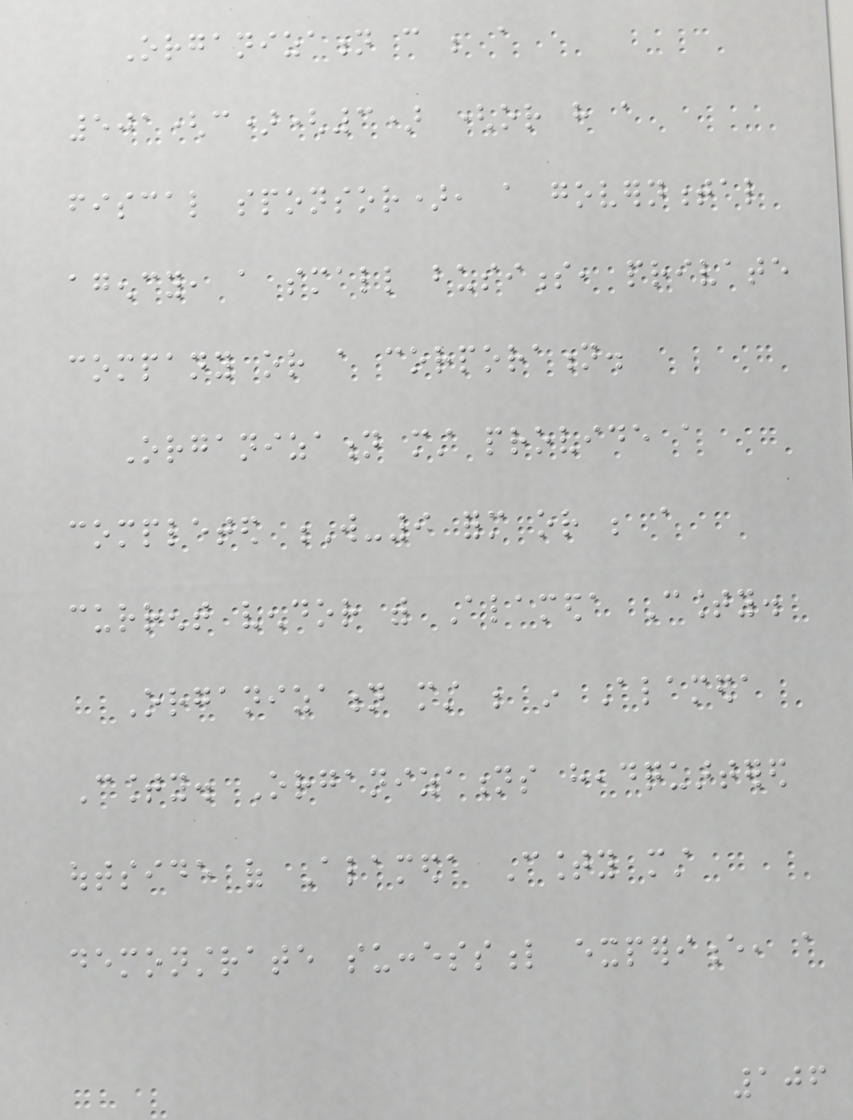Organization can be a
501(c)(3) (or have a
fiscal sponsor), a governmental
agency, a small business, private
company or a corporation.
Organization must provide a
completed W-9 form or be a
current vendor with Alameda County.
Organization must be in Alameda
County. Organizations headquartered
outside of Alameda County must
demonstrate successful experience, a
106
